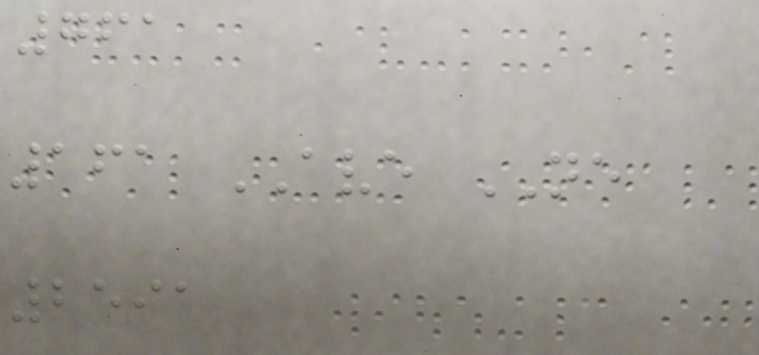761
161 AVE NE
2591
